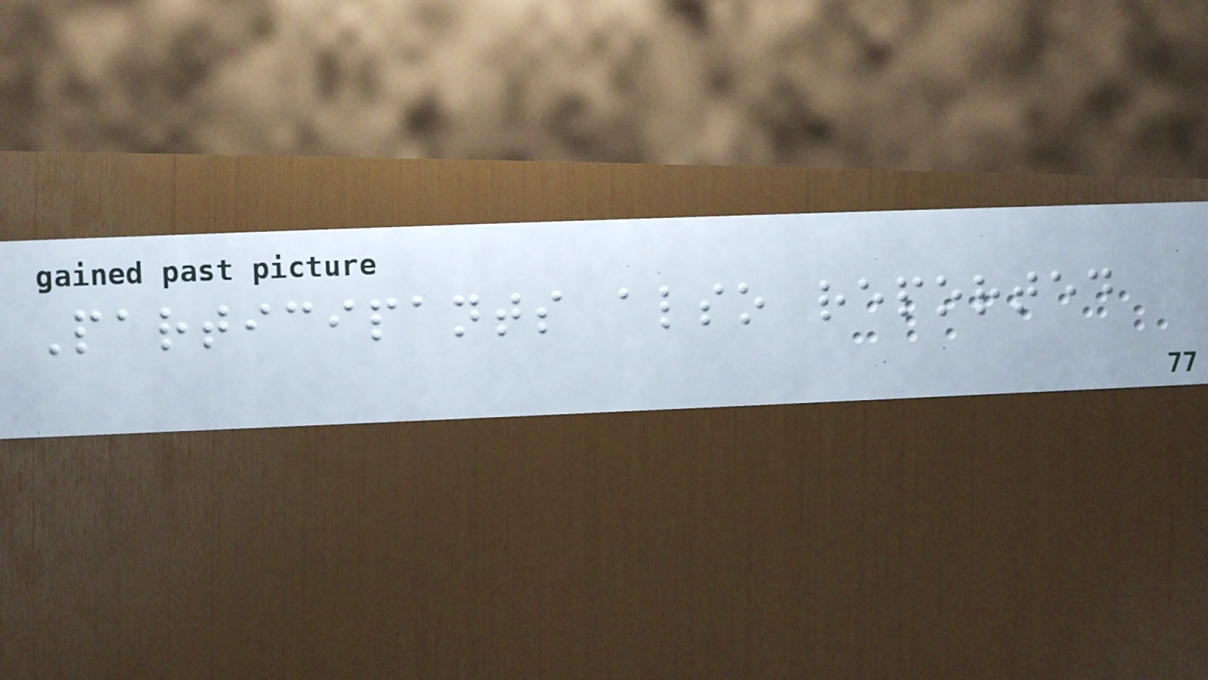Participants also reported
